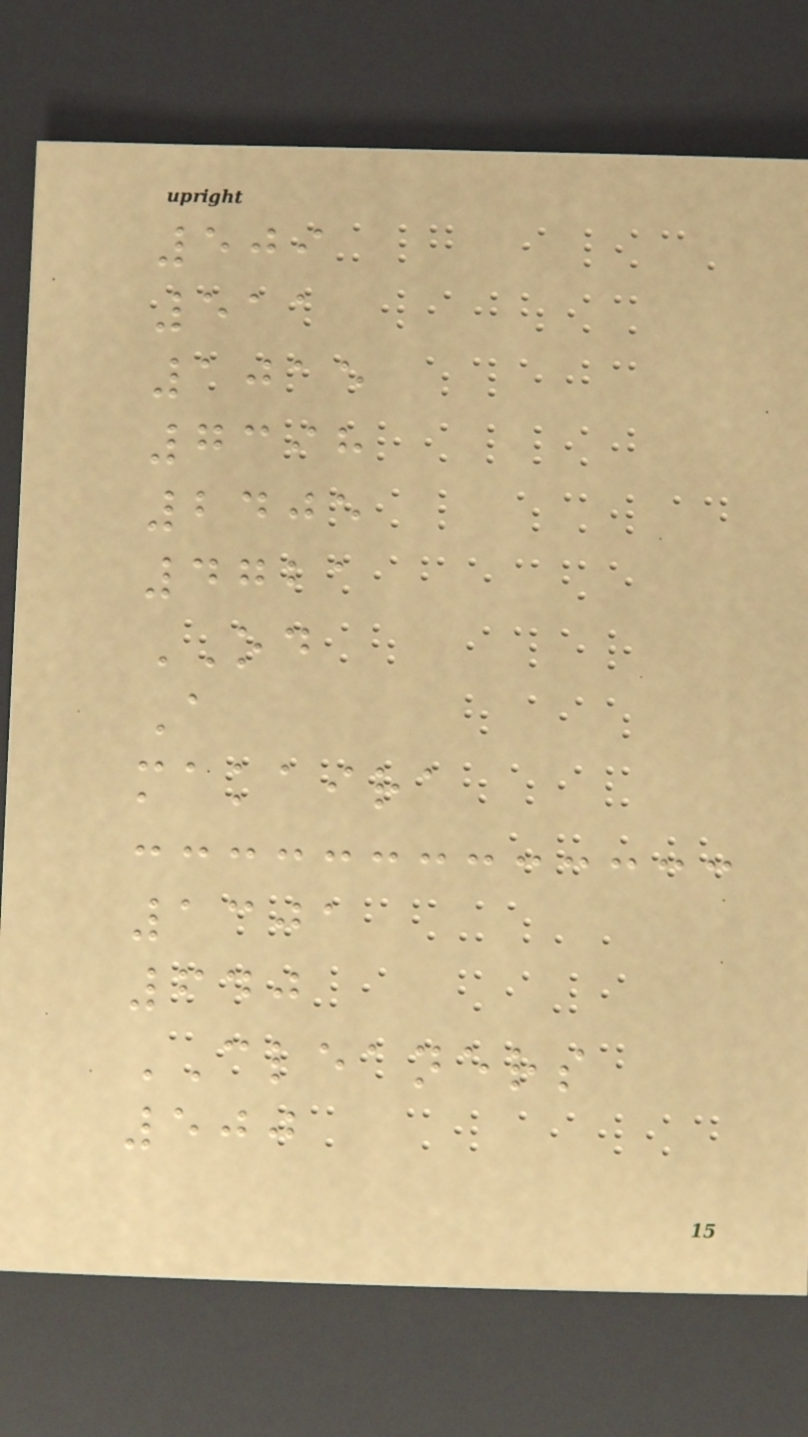509
511
1015
7398
2405
4721
OD
A
makaira
1301
640
CLEANERS
500
